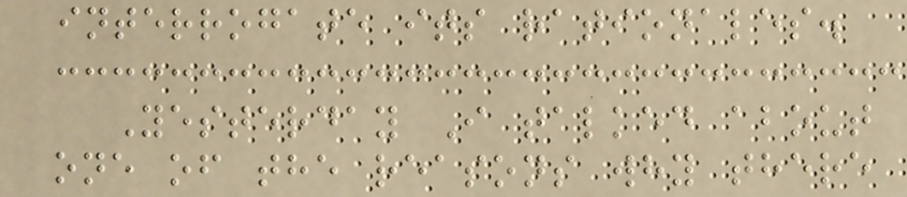interrogate its rationales.
Yesterday I talked about
one of the reasons why there
